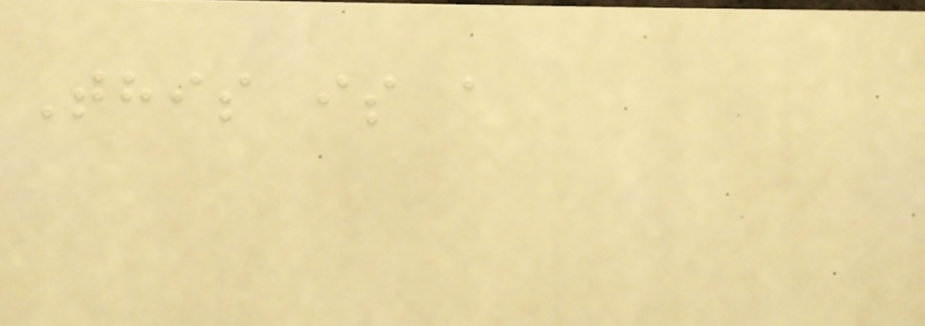This is a
